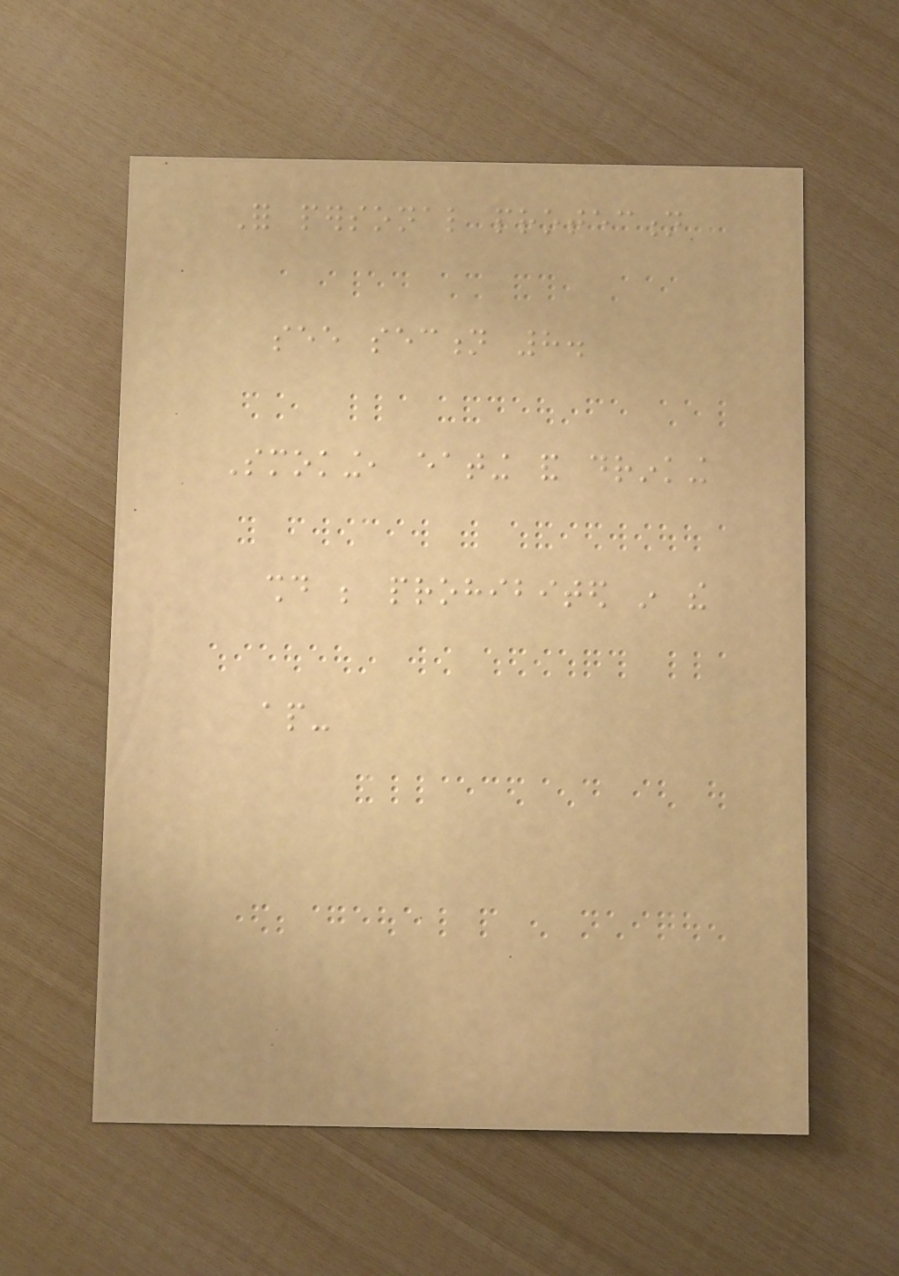For personal protection
see section 8.
Smoking, eating and drinking
should be prohibited in the
ap-
